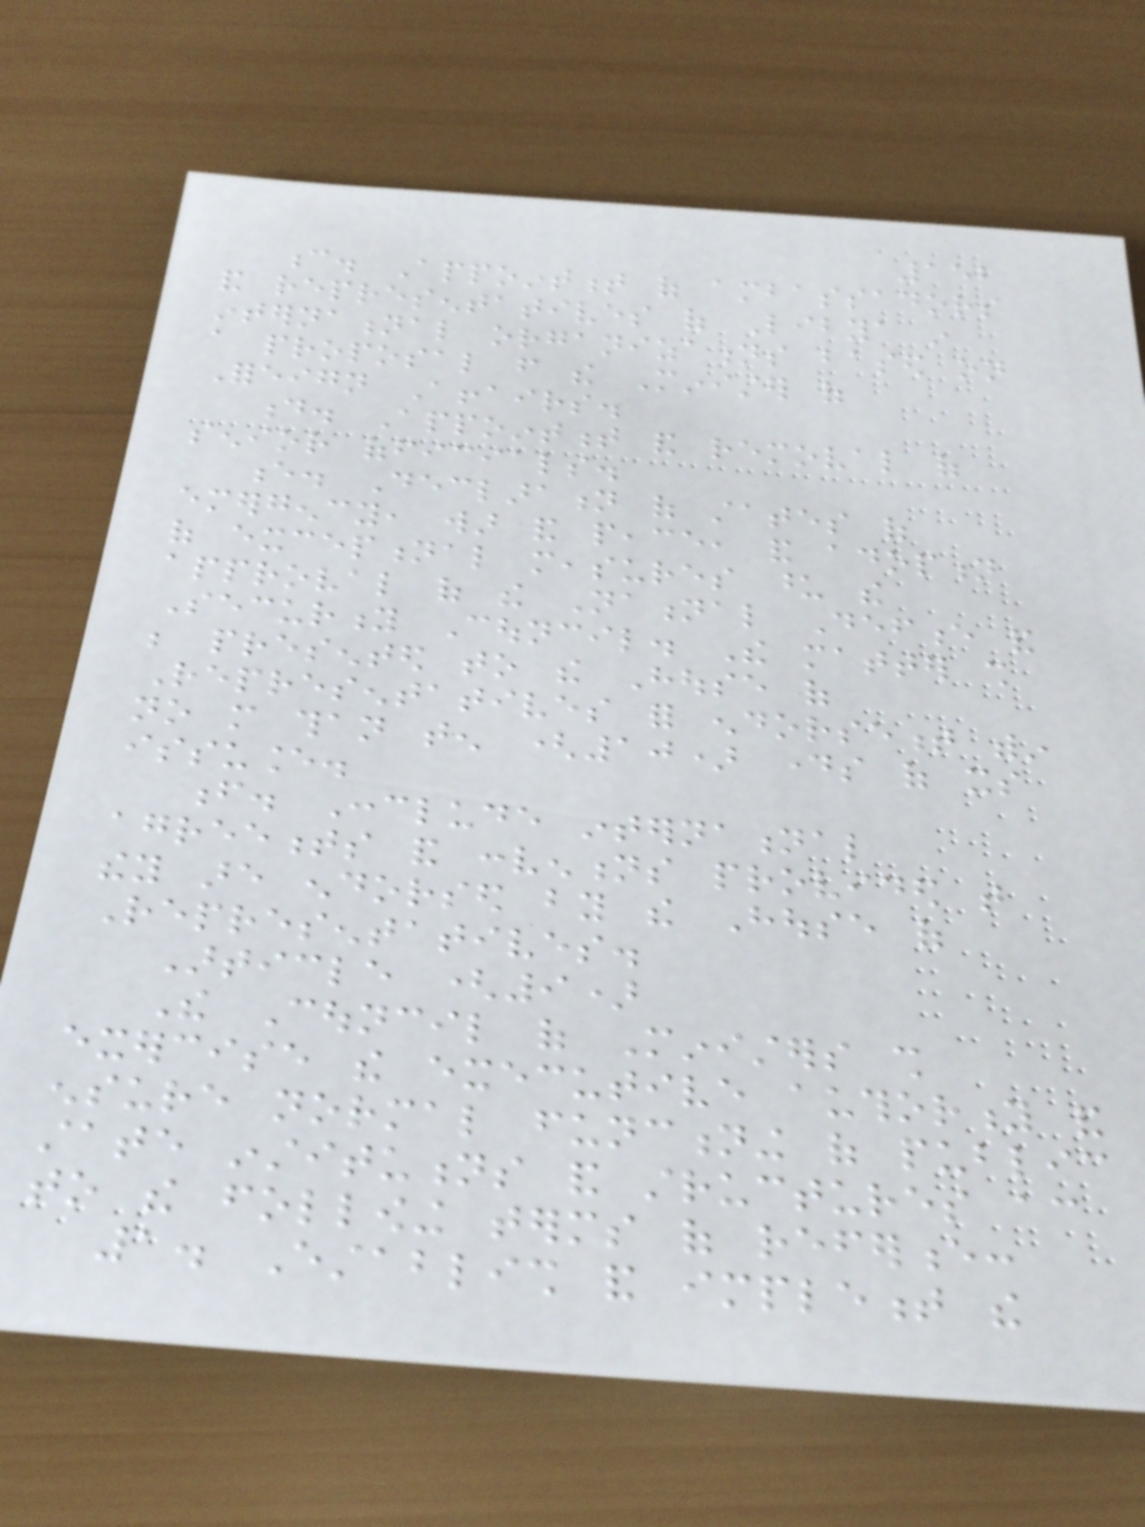152
c. Appointment of ambassadors
and representatives of Libya in
international organizations based on
a proposal from the Minister of
Foreign Affairs.
d. Appointment and removal of
senior officials.
e. Declaration of states of
emergency, war and peace, and adoption
of exceptional measures upon the
approval of the National Defence and
Security Council. The matter shall
be presented to the House of
Representatives for endorsement within
no more than ten (10) days of its
issuance.
f. Conclude international
agreements and conventions provided that
they are endorsed by the House of
Representatives.
Article (9)
The Council of Ministers shall
exercise the executive authority and
ensure normal functioning of public
state institutions and structures according
to the following terms of reference:
1. Establish and implement the
